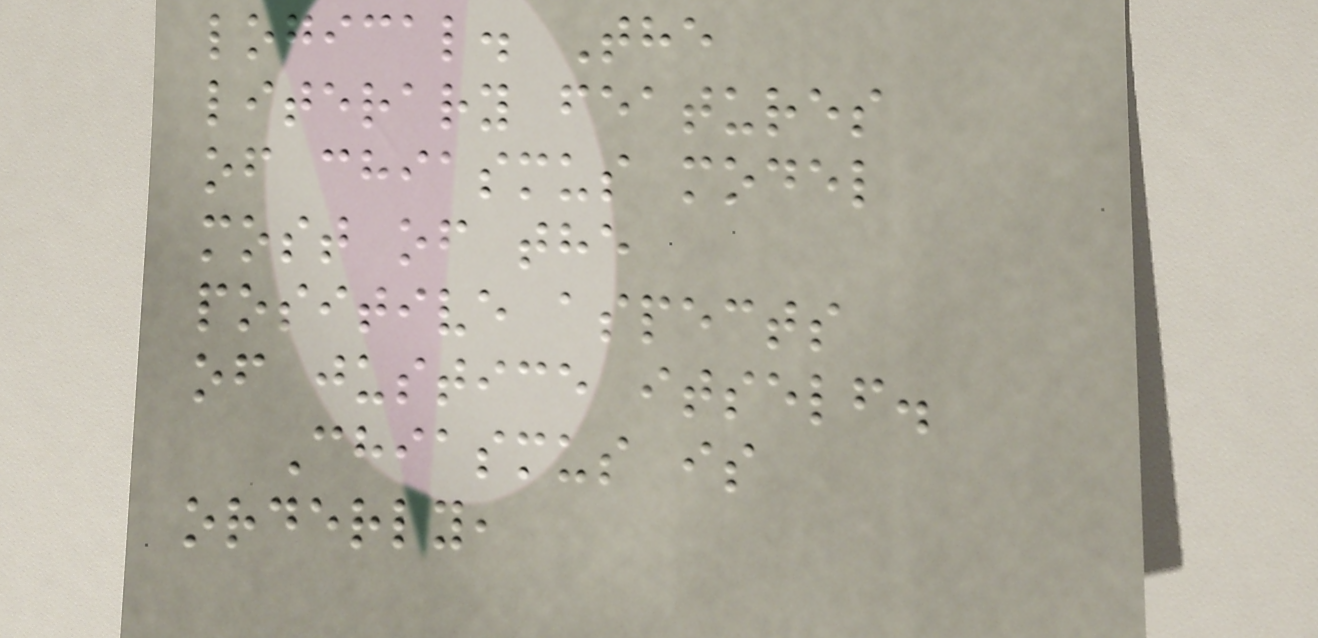logical. The
literary features
of chiasmus model
most of the
positive aspects
of justice itself.
Chiasmus is
orderly,
